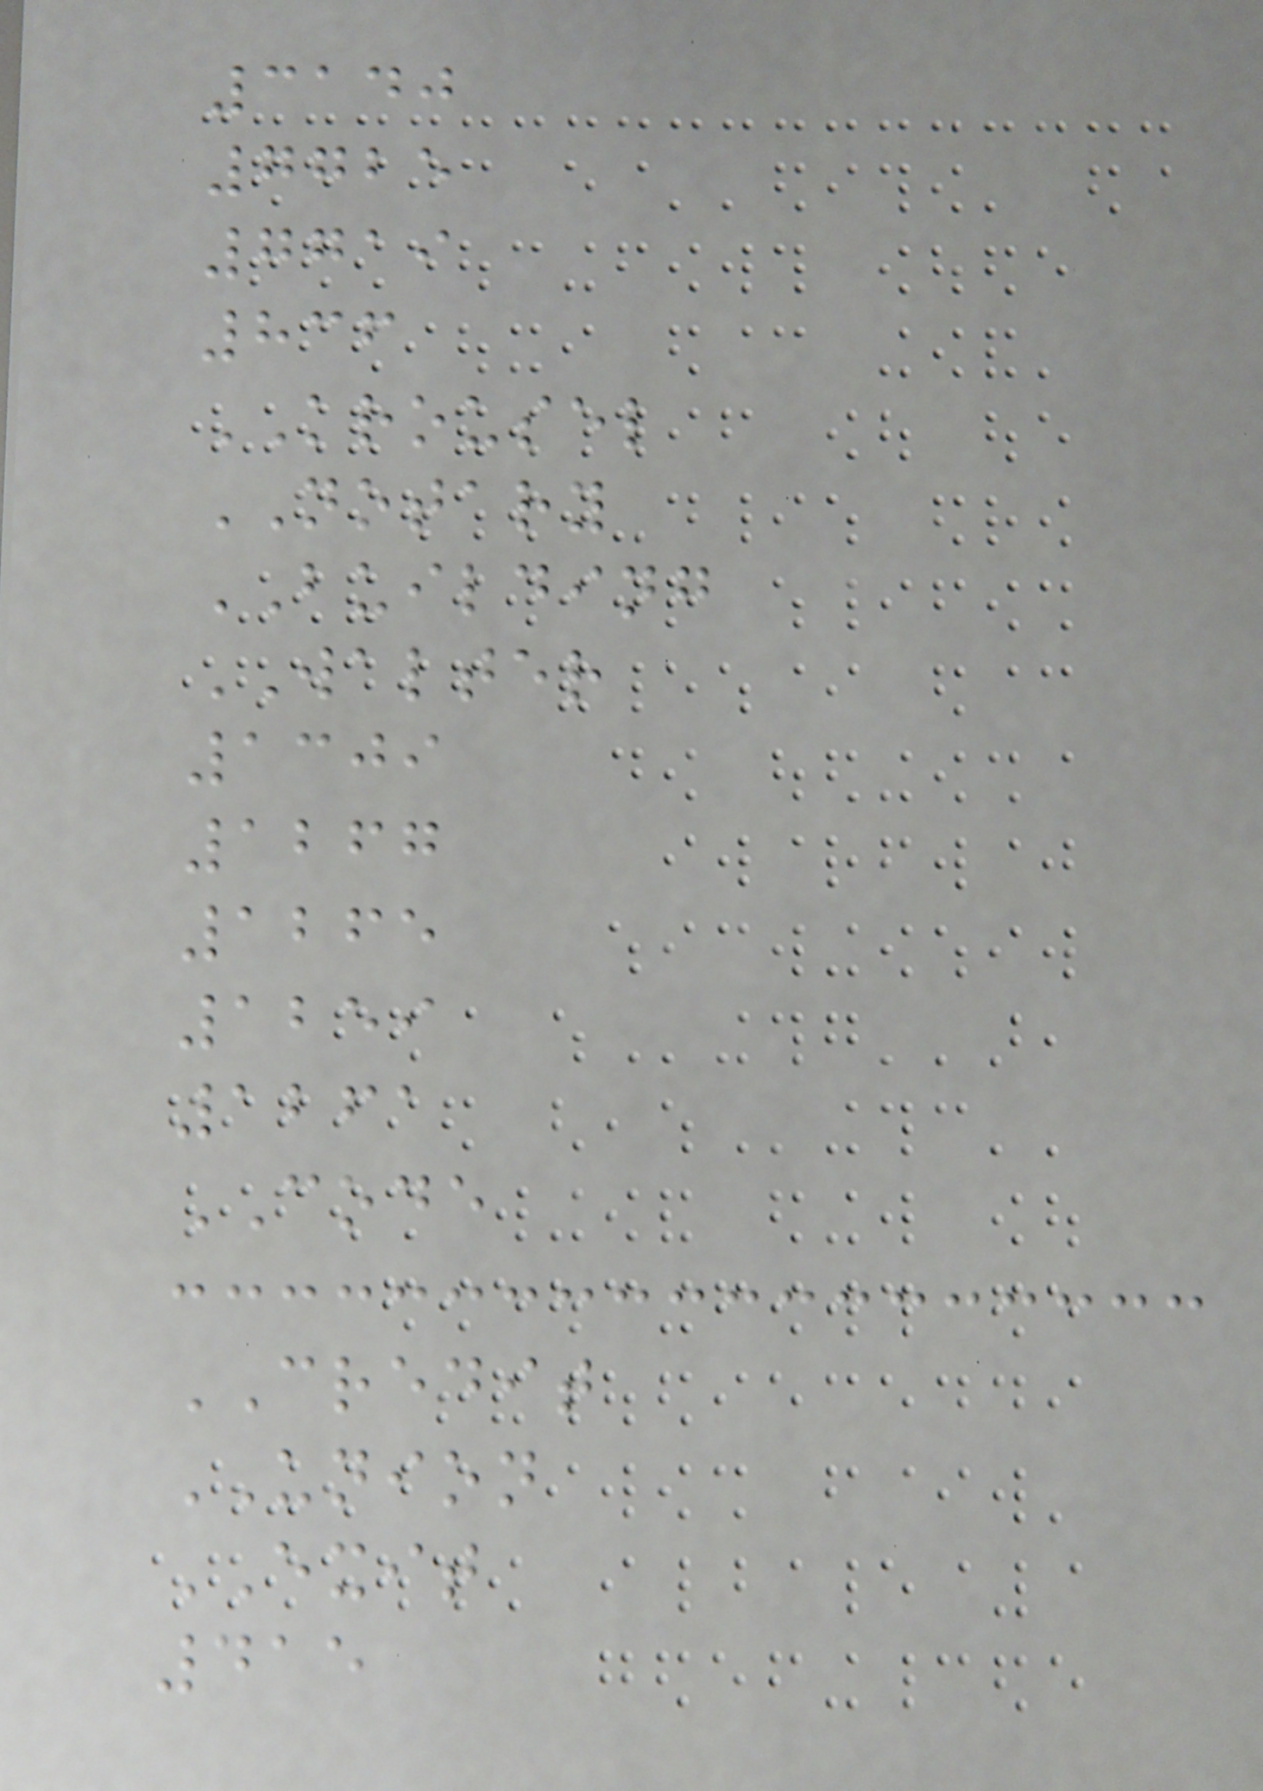3140
7725
7719
836
KROUSEL
NOTARY
BUILDING
WALTER
1309
1267
1265
1259
1261
CODE
CREDIT
UNION
EXIT
415
